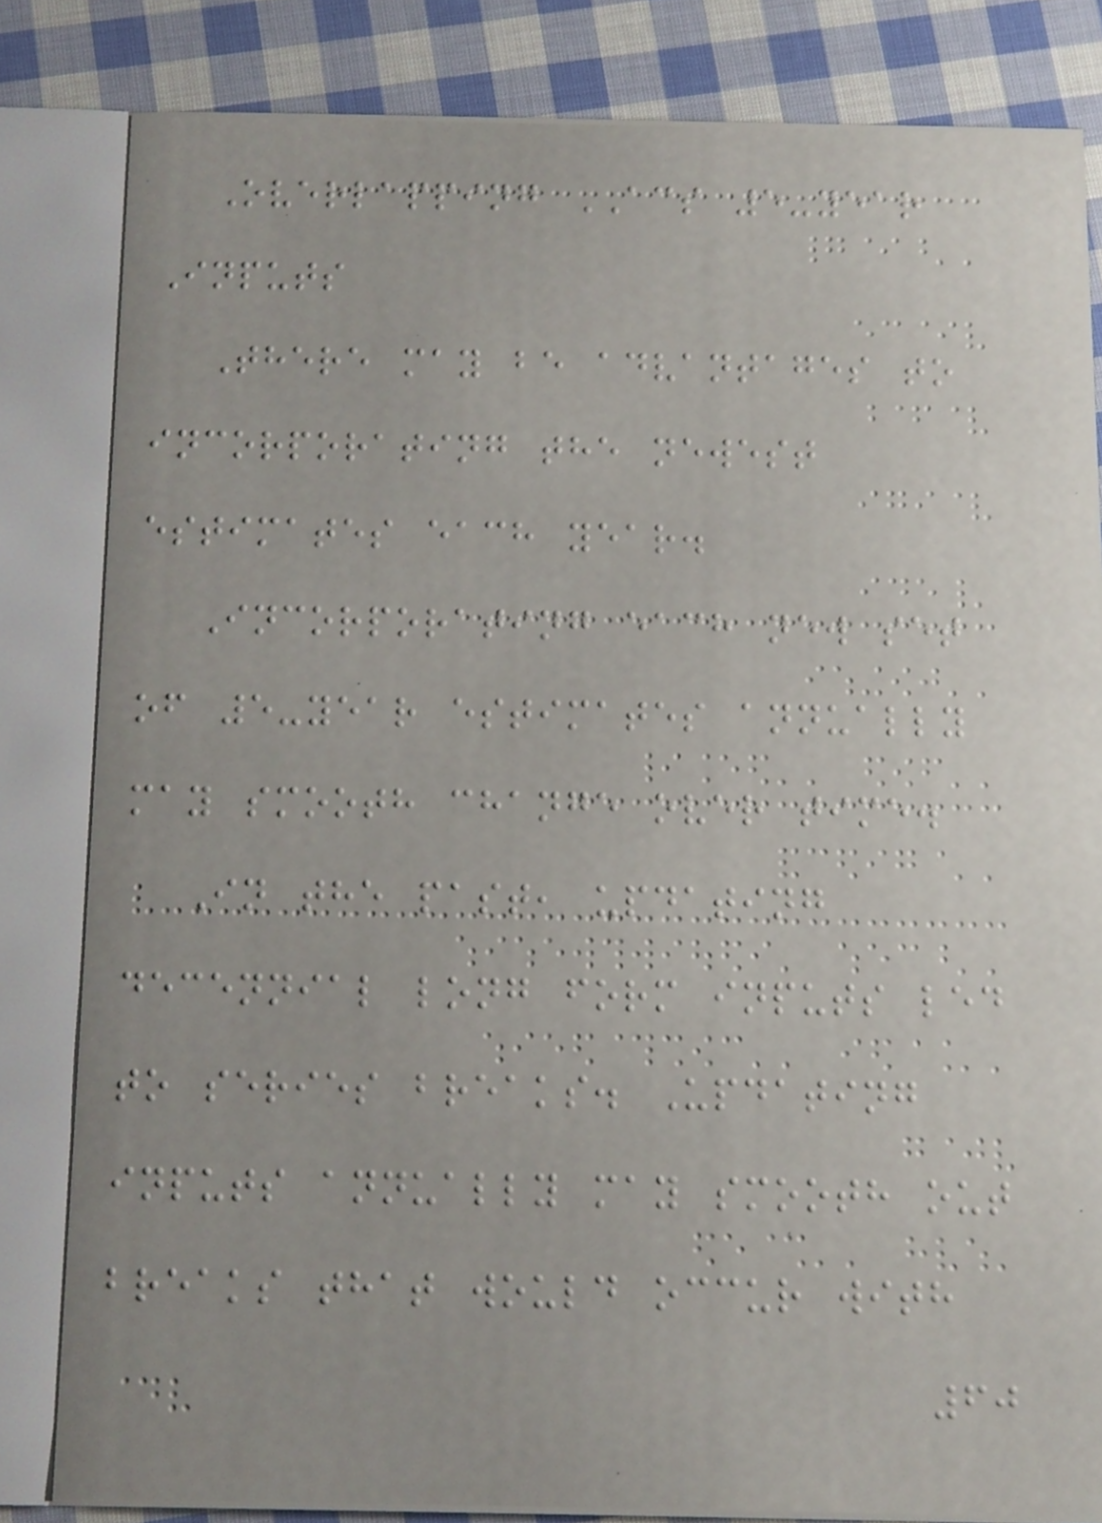Overlapping ACS 5-year
Inputs
There may be advantages to
incorporating the newest
estimates each year.
Incorporating each new set
of 5-year estimates annually
may smooth change over time.
In the past, updating
decennial long form inputs led
to series breaks. Updating
inputs annually may smooth out
breaks that would occur with
60
